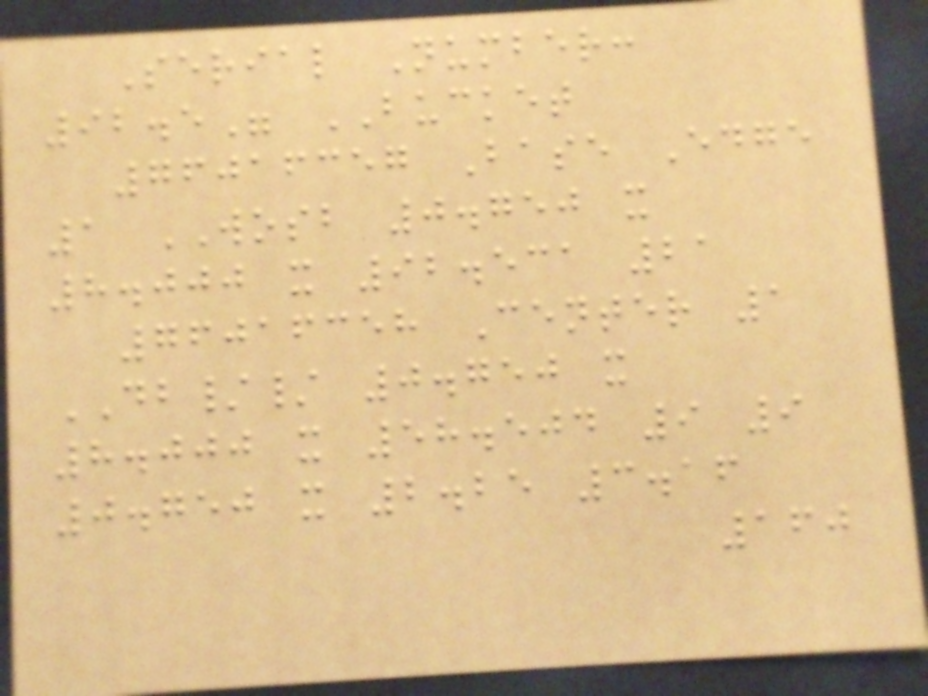Serial Number:
92.5" BUCKET
76016357 Base Edge
1 WOSB 0.750 x
8.000 x 92.531 21
76016358 Center 1
DB// 0.750 x
8.000 x 58.504 9 9
0.750 x 2.25 3.16
160
